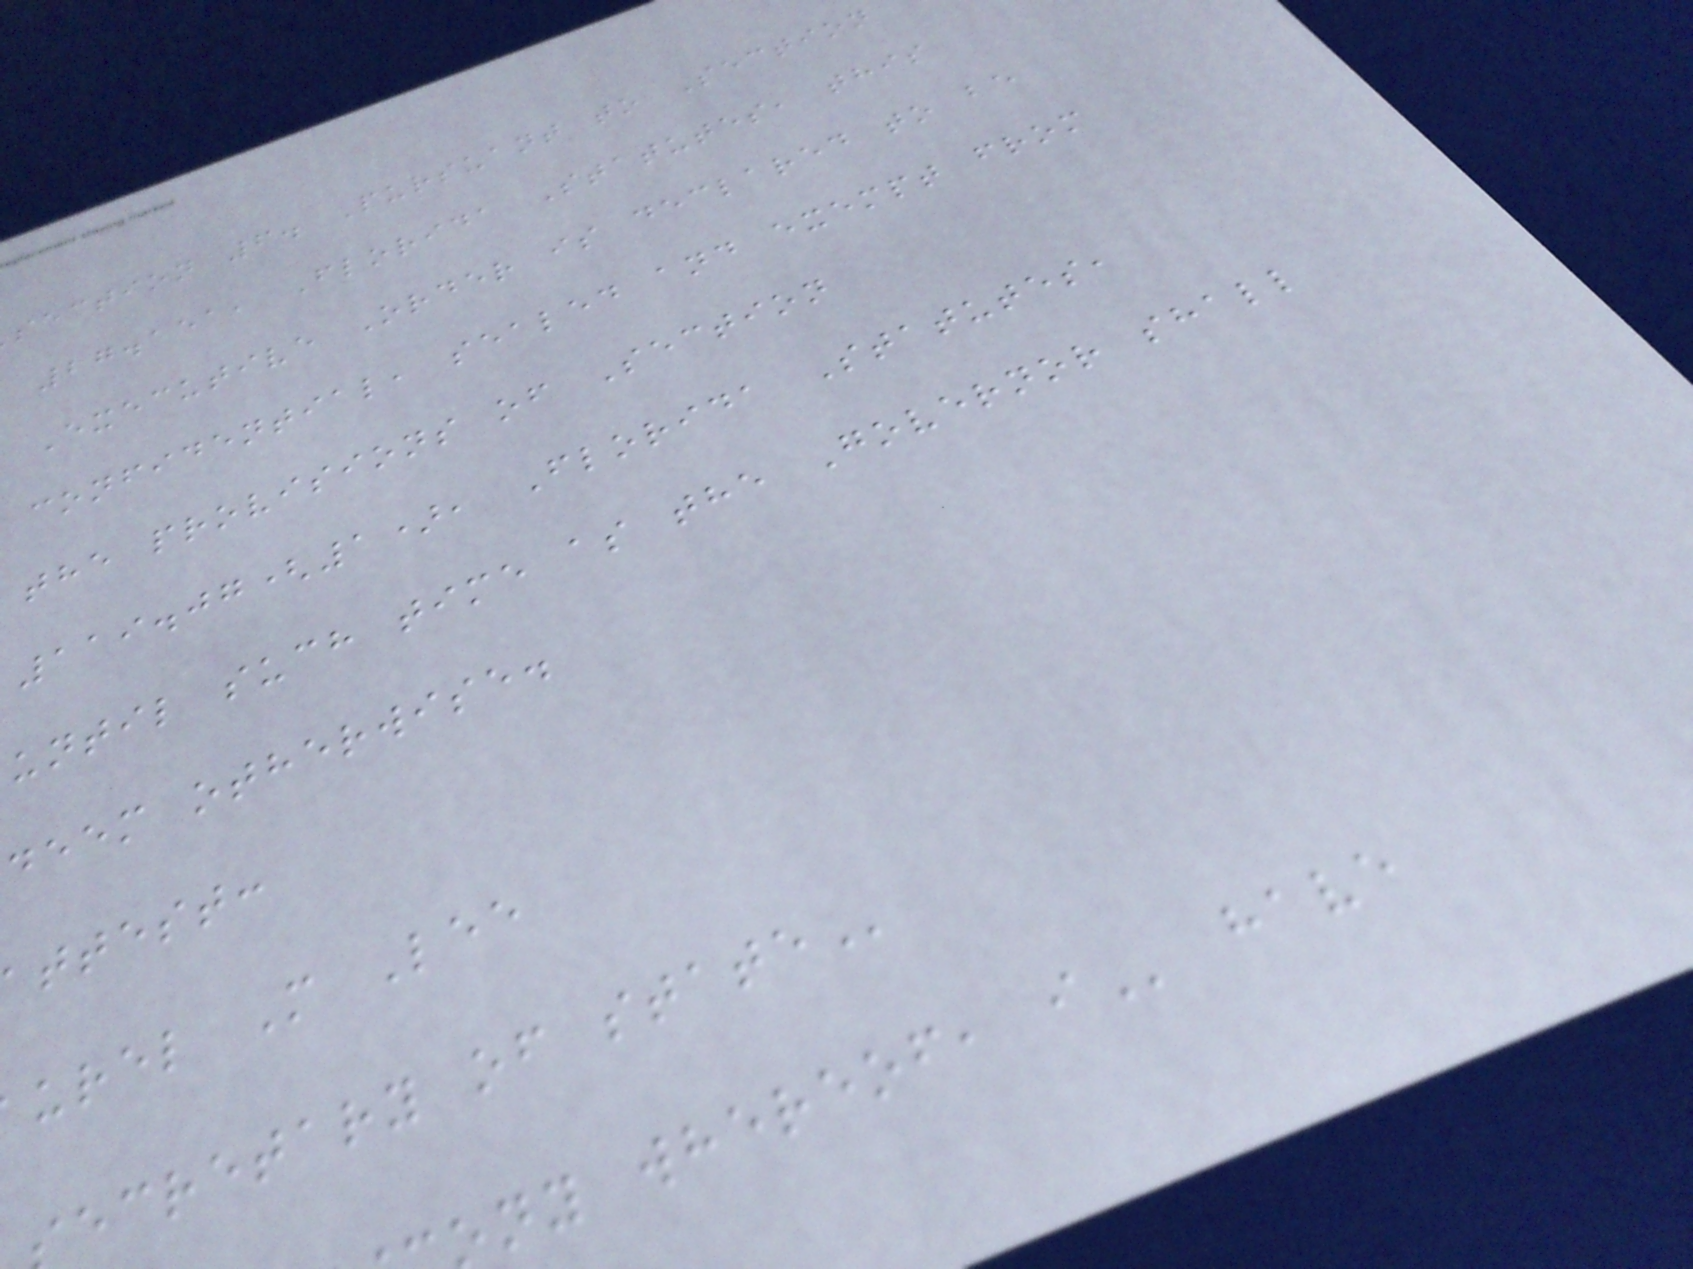section 6. Pursuant to Section
27.151, Florida Statutes, this
Executive Order is declared to be
confidential, sealed and exempt from
the provisions of Section
119.07(1), Florida Statutes,
until such time as the Governor shall
deem otherwise.
ttest:
urel M Lee
ecretary of
ny whereof,
